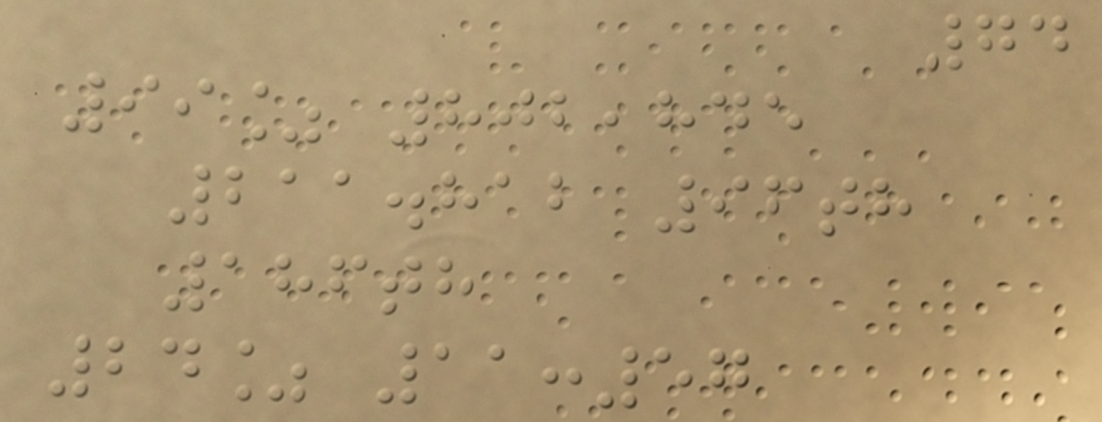74
99% 802,845
211.812 96th
186th
24% 11:57
